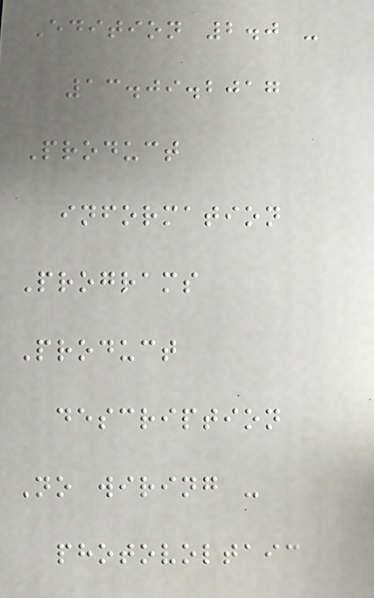Edition 2.0 -
13.09.2017
Product
information
Programs
Product
description
No wiring -
photovoltaic
